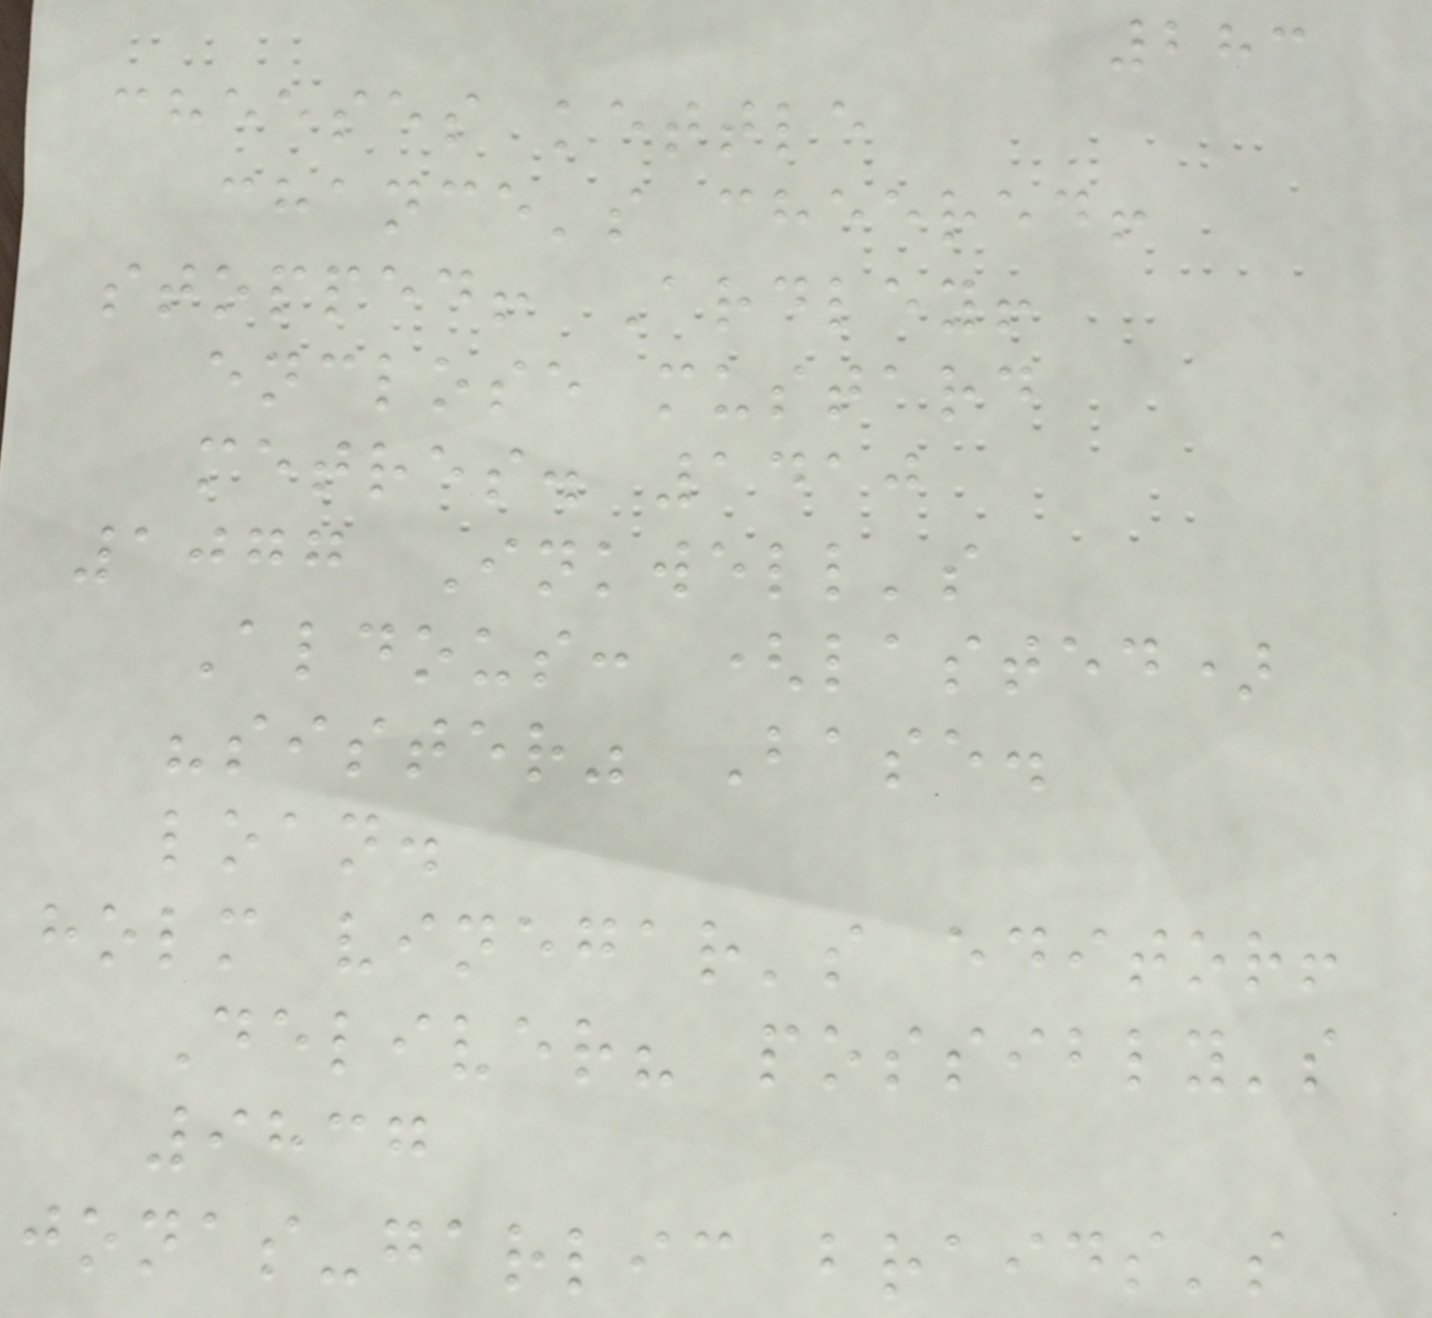283
cheeses kettle
chance's cheered!
stopped! Ardley!
enclose mustard
metres. 1410
1077 Inkwell's
Aldous: (lasted)
"sister" Base.
loan.
holm vinegar's editor!
Deliver? possibly's
9837
jonas-garlic braids's
